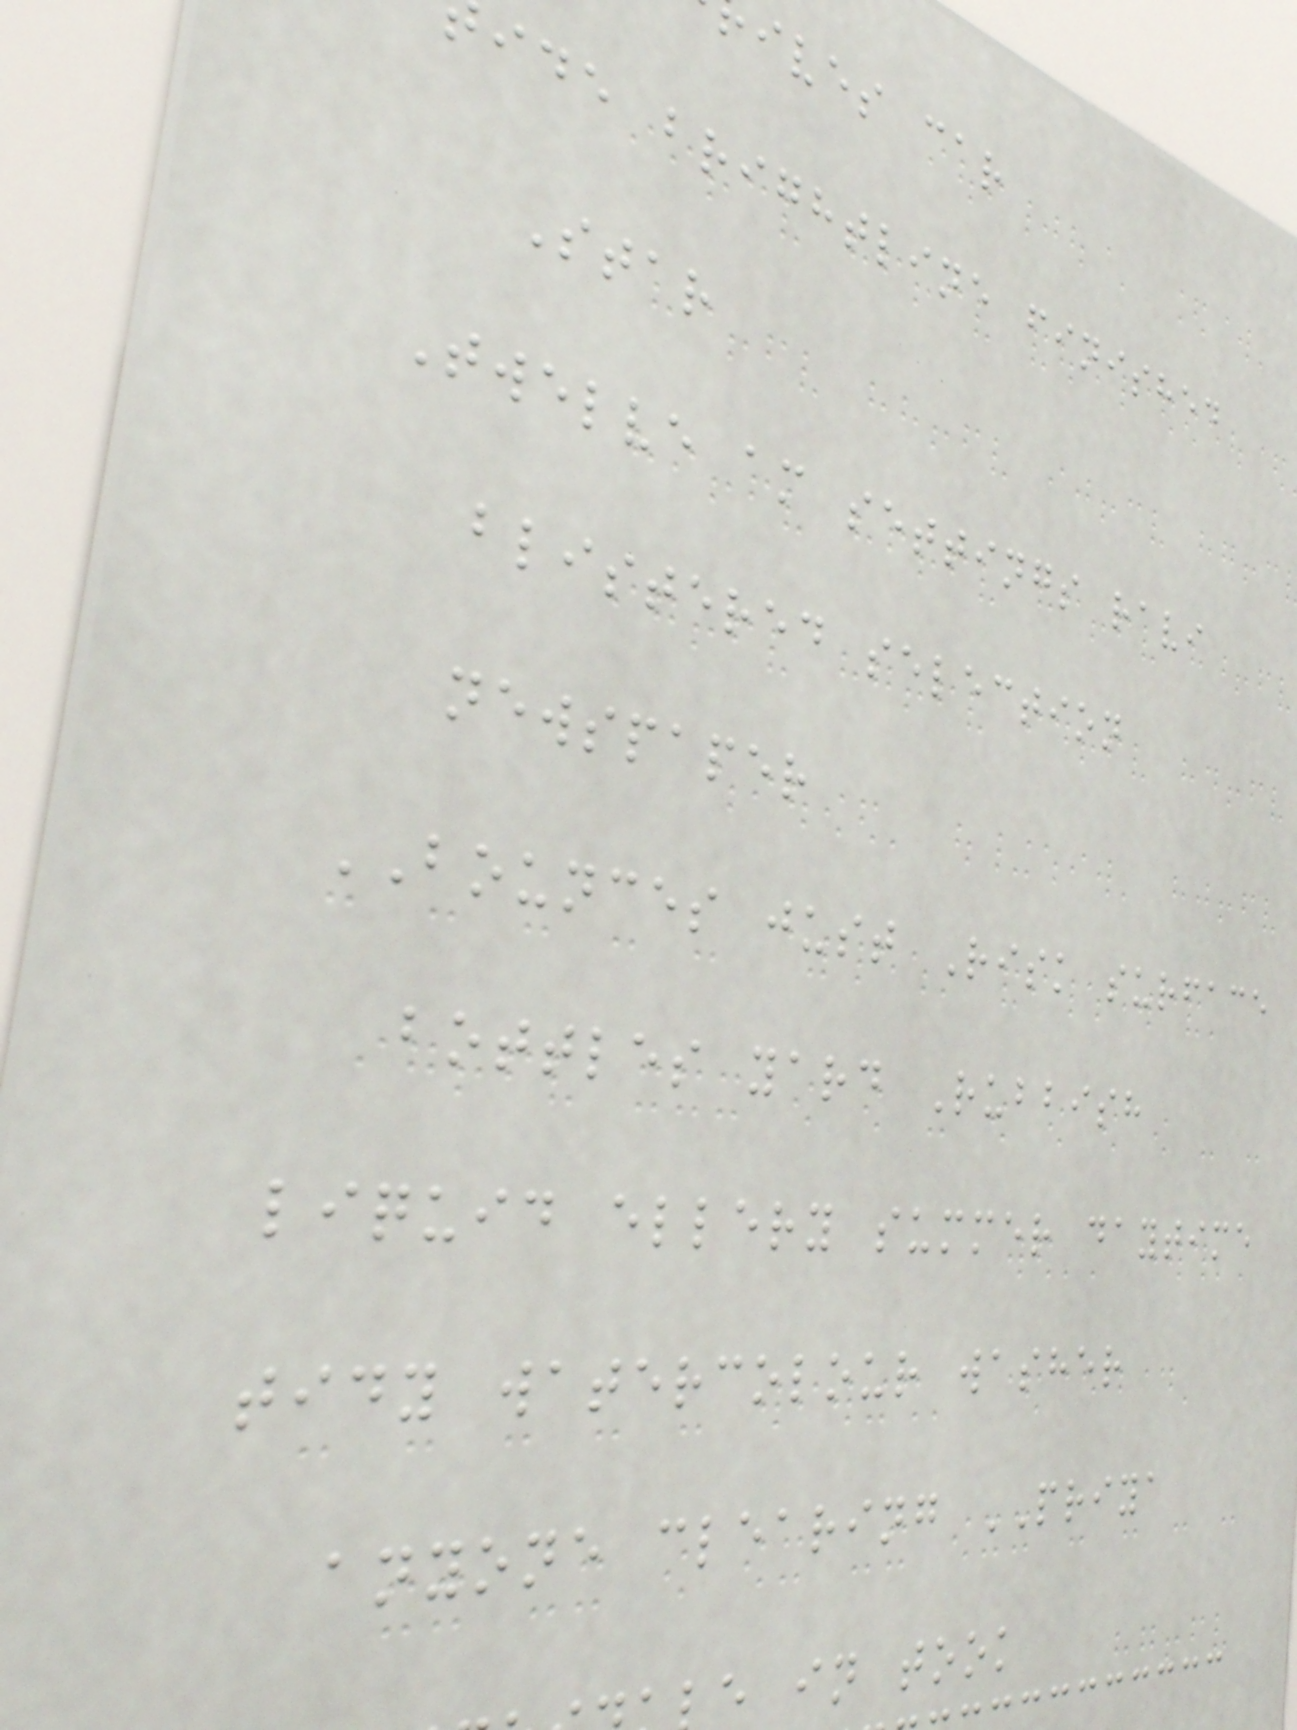ives car
ide brightline finished
Star
Twelve am settings ravi
blistered selection
newspaper
BOUNCES just Risk surface
bottles yard Rubbish
liquid ellery summer daytime
tidy watercolour washer
anyone clearing PRIYA
e in took
